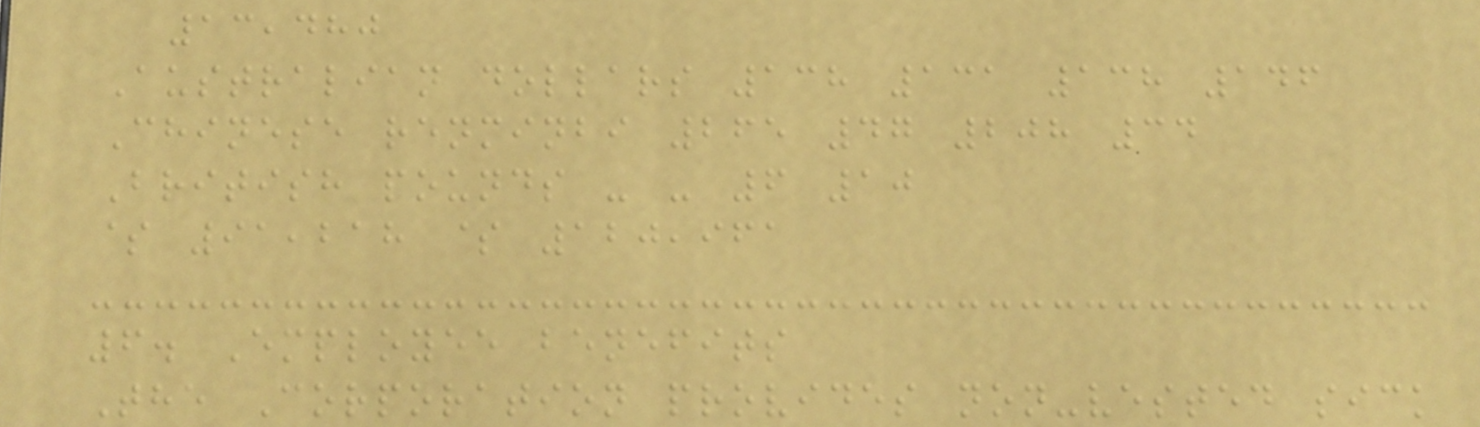13,480
Australian dollars 138 131 138 146
Chinese renminbi 265 47 208 34
British pounds - - 6 10
$ 91,218 $ 120,961
6. Employee benefits
The Corporation provides non-vested sick
